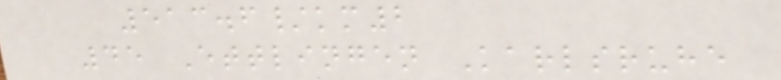513.6/km2
45 Ettlingen Karlsruhe
